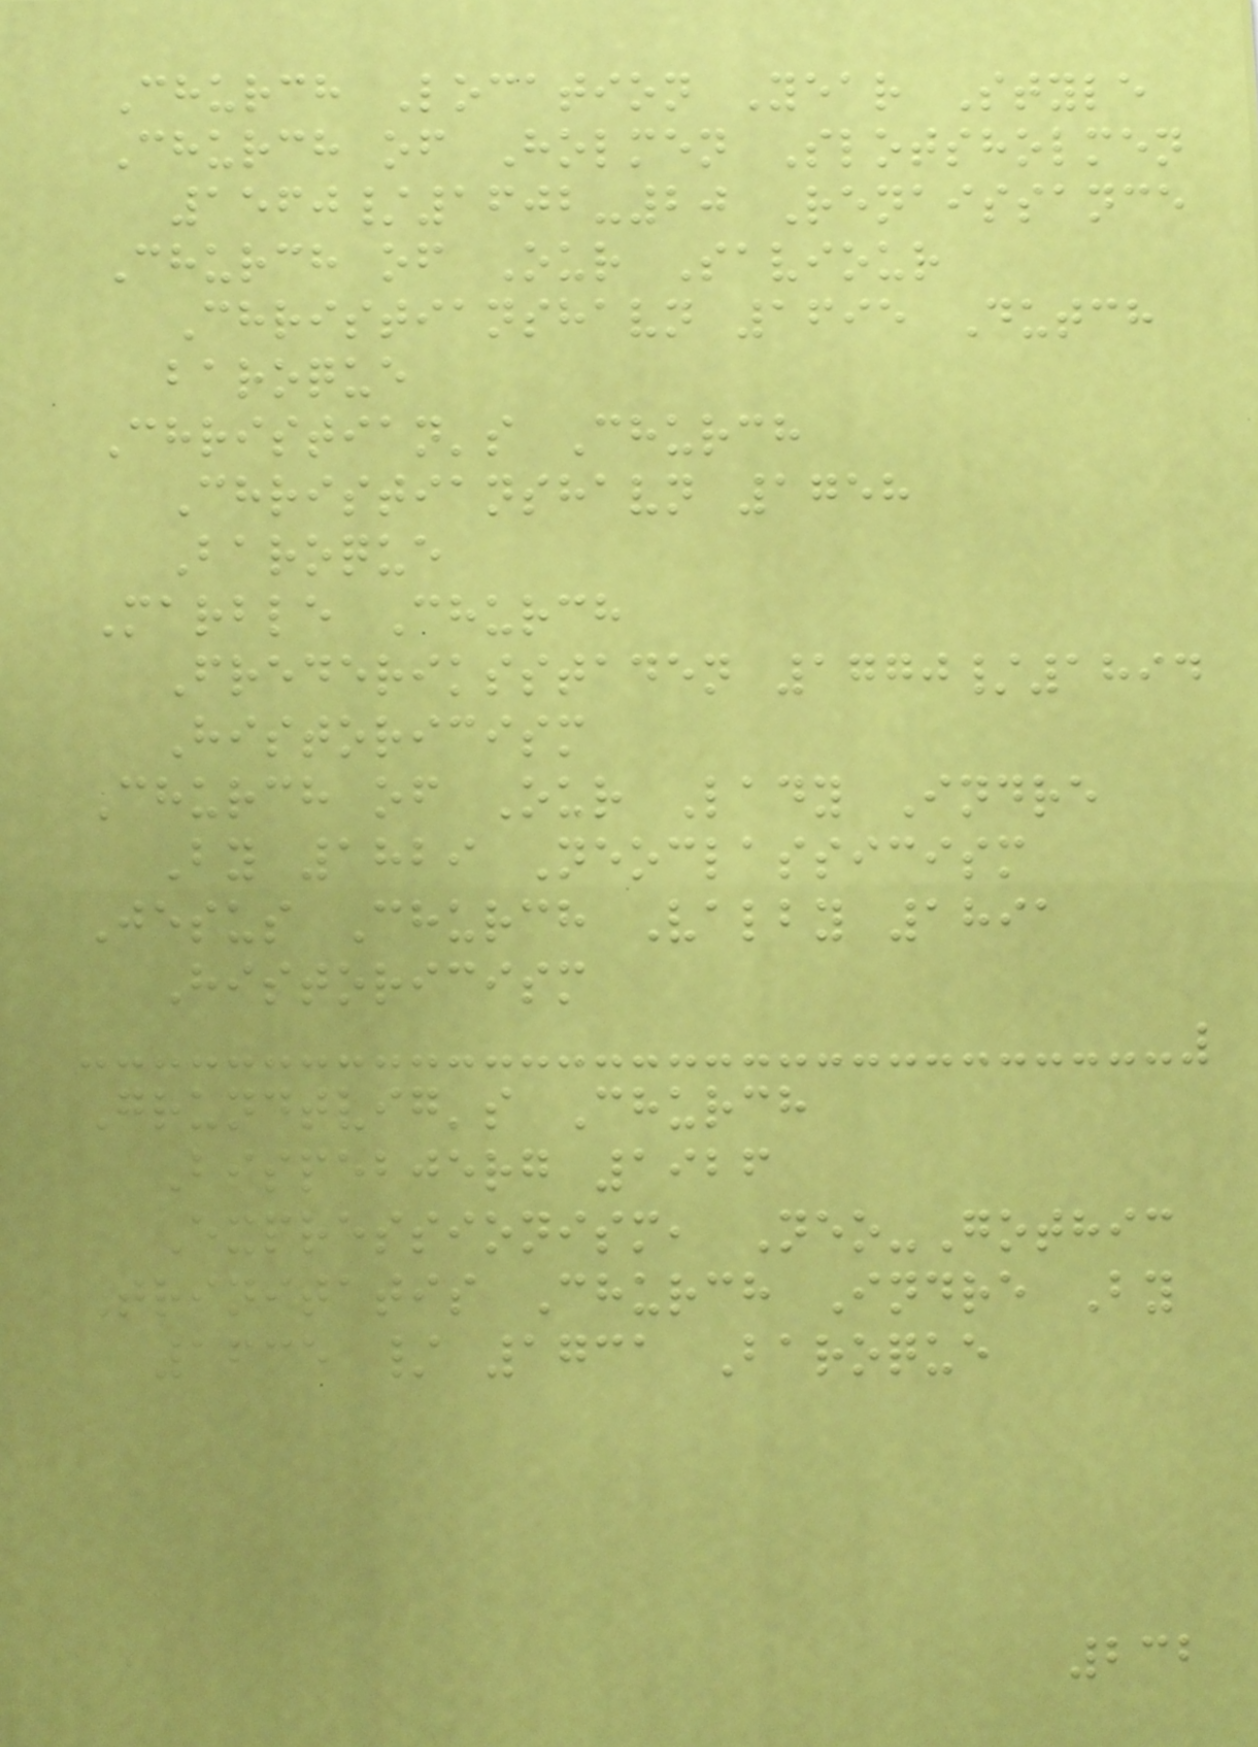Church Location Year Style
Church of Holmen Slotsholmen
1560/1602-20 Renaissance
Church of Our Saviour
Christianshavn 1695 Dutch
baroque
Christian's Church
Christianshavn 1758
Baroque
Marble Church
Frederiksstaden 1770/1894
Historicism
Church of Our Lady Indre
By 1829 Neoclassicism
Jesus Church Valby 1891
Historicism
Grundtvig's Church
Bispebjerg 1926
Expressionism, Neo-Gothic
Trinitatis Church Indre By
1635 / 1731 Baroque
232
